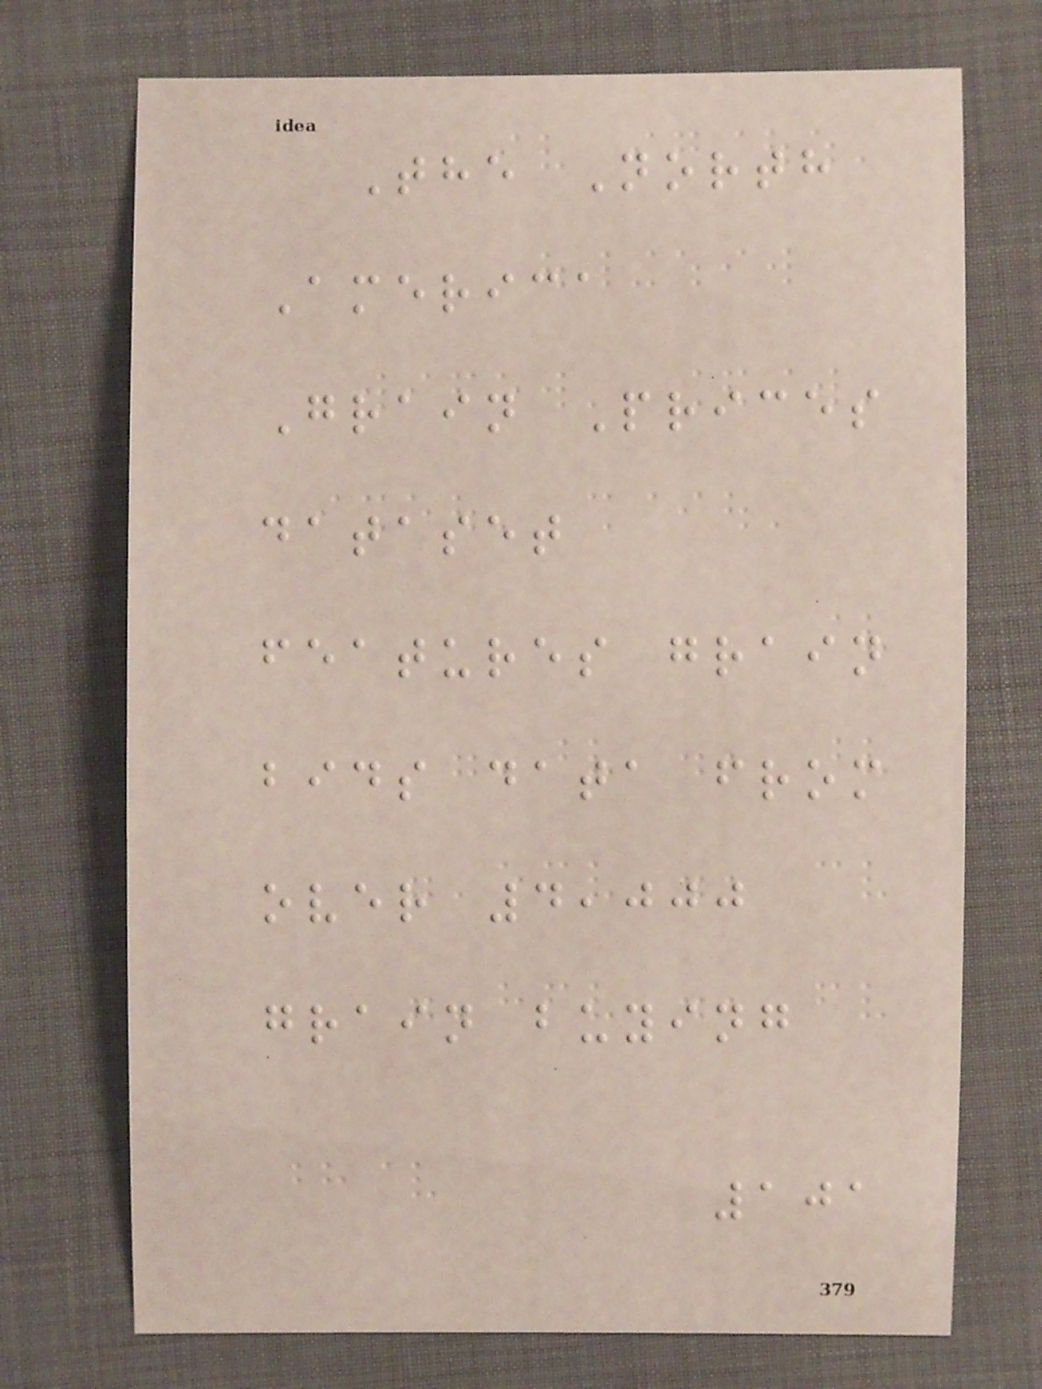The North
America
Grain Prices
dataset
features grain
bids data from
over 4,000
grain buying
101
